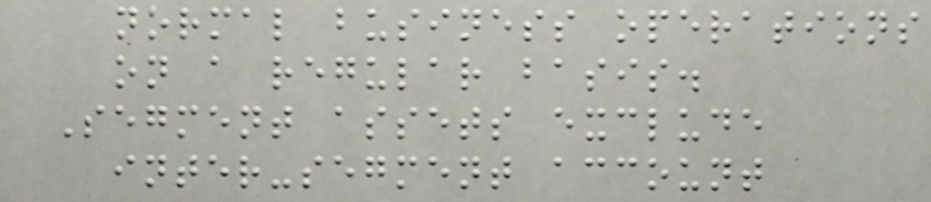normal business operations
on a regular basis.
Segment assets exclude
inter-segment account
